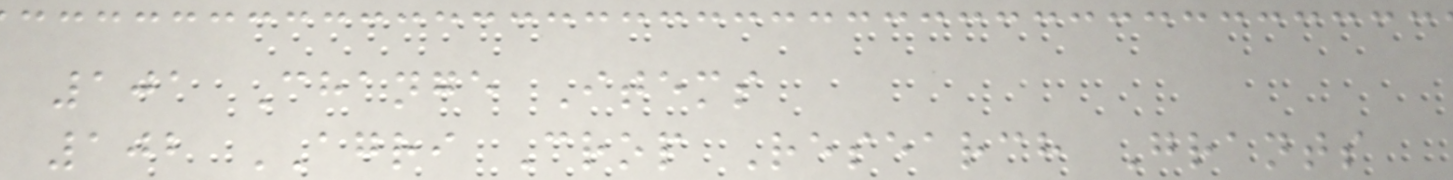101 Change Items
102 AGRI Crop Research Grants
